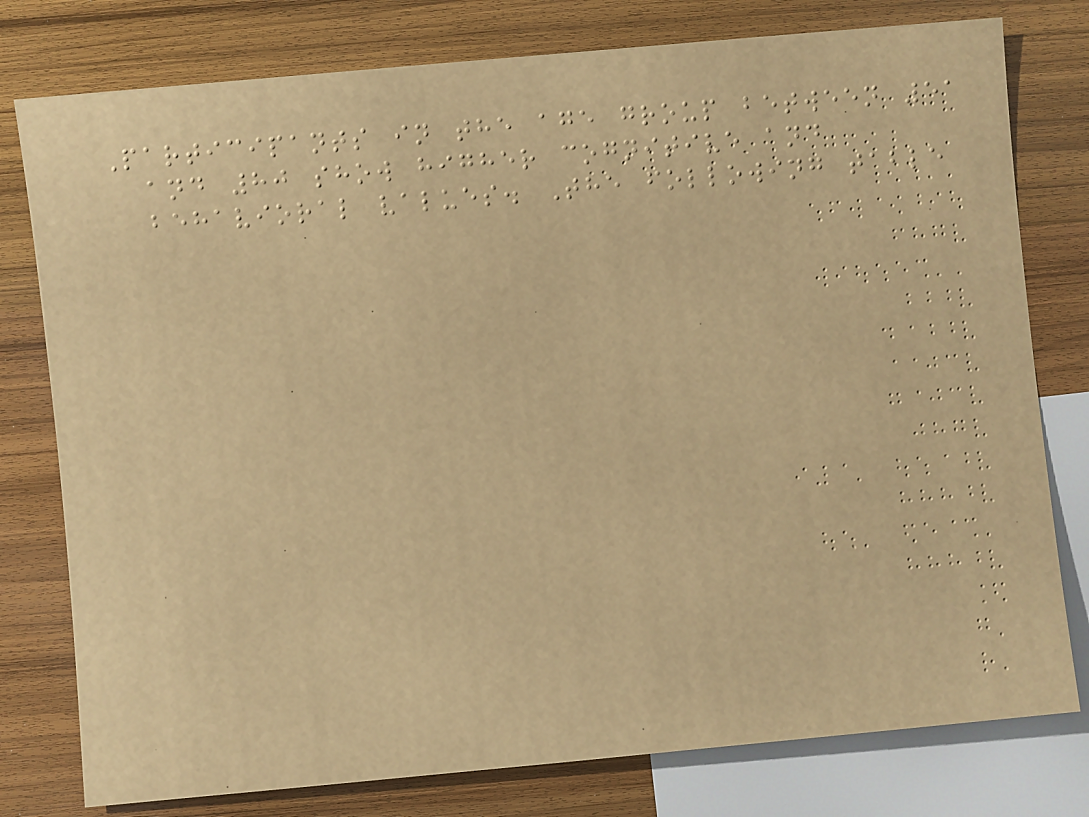Participants in the age group between 51
and 80 show higher cognitive and
behavioral values. The following table
